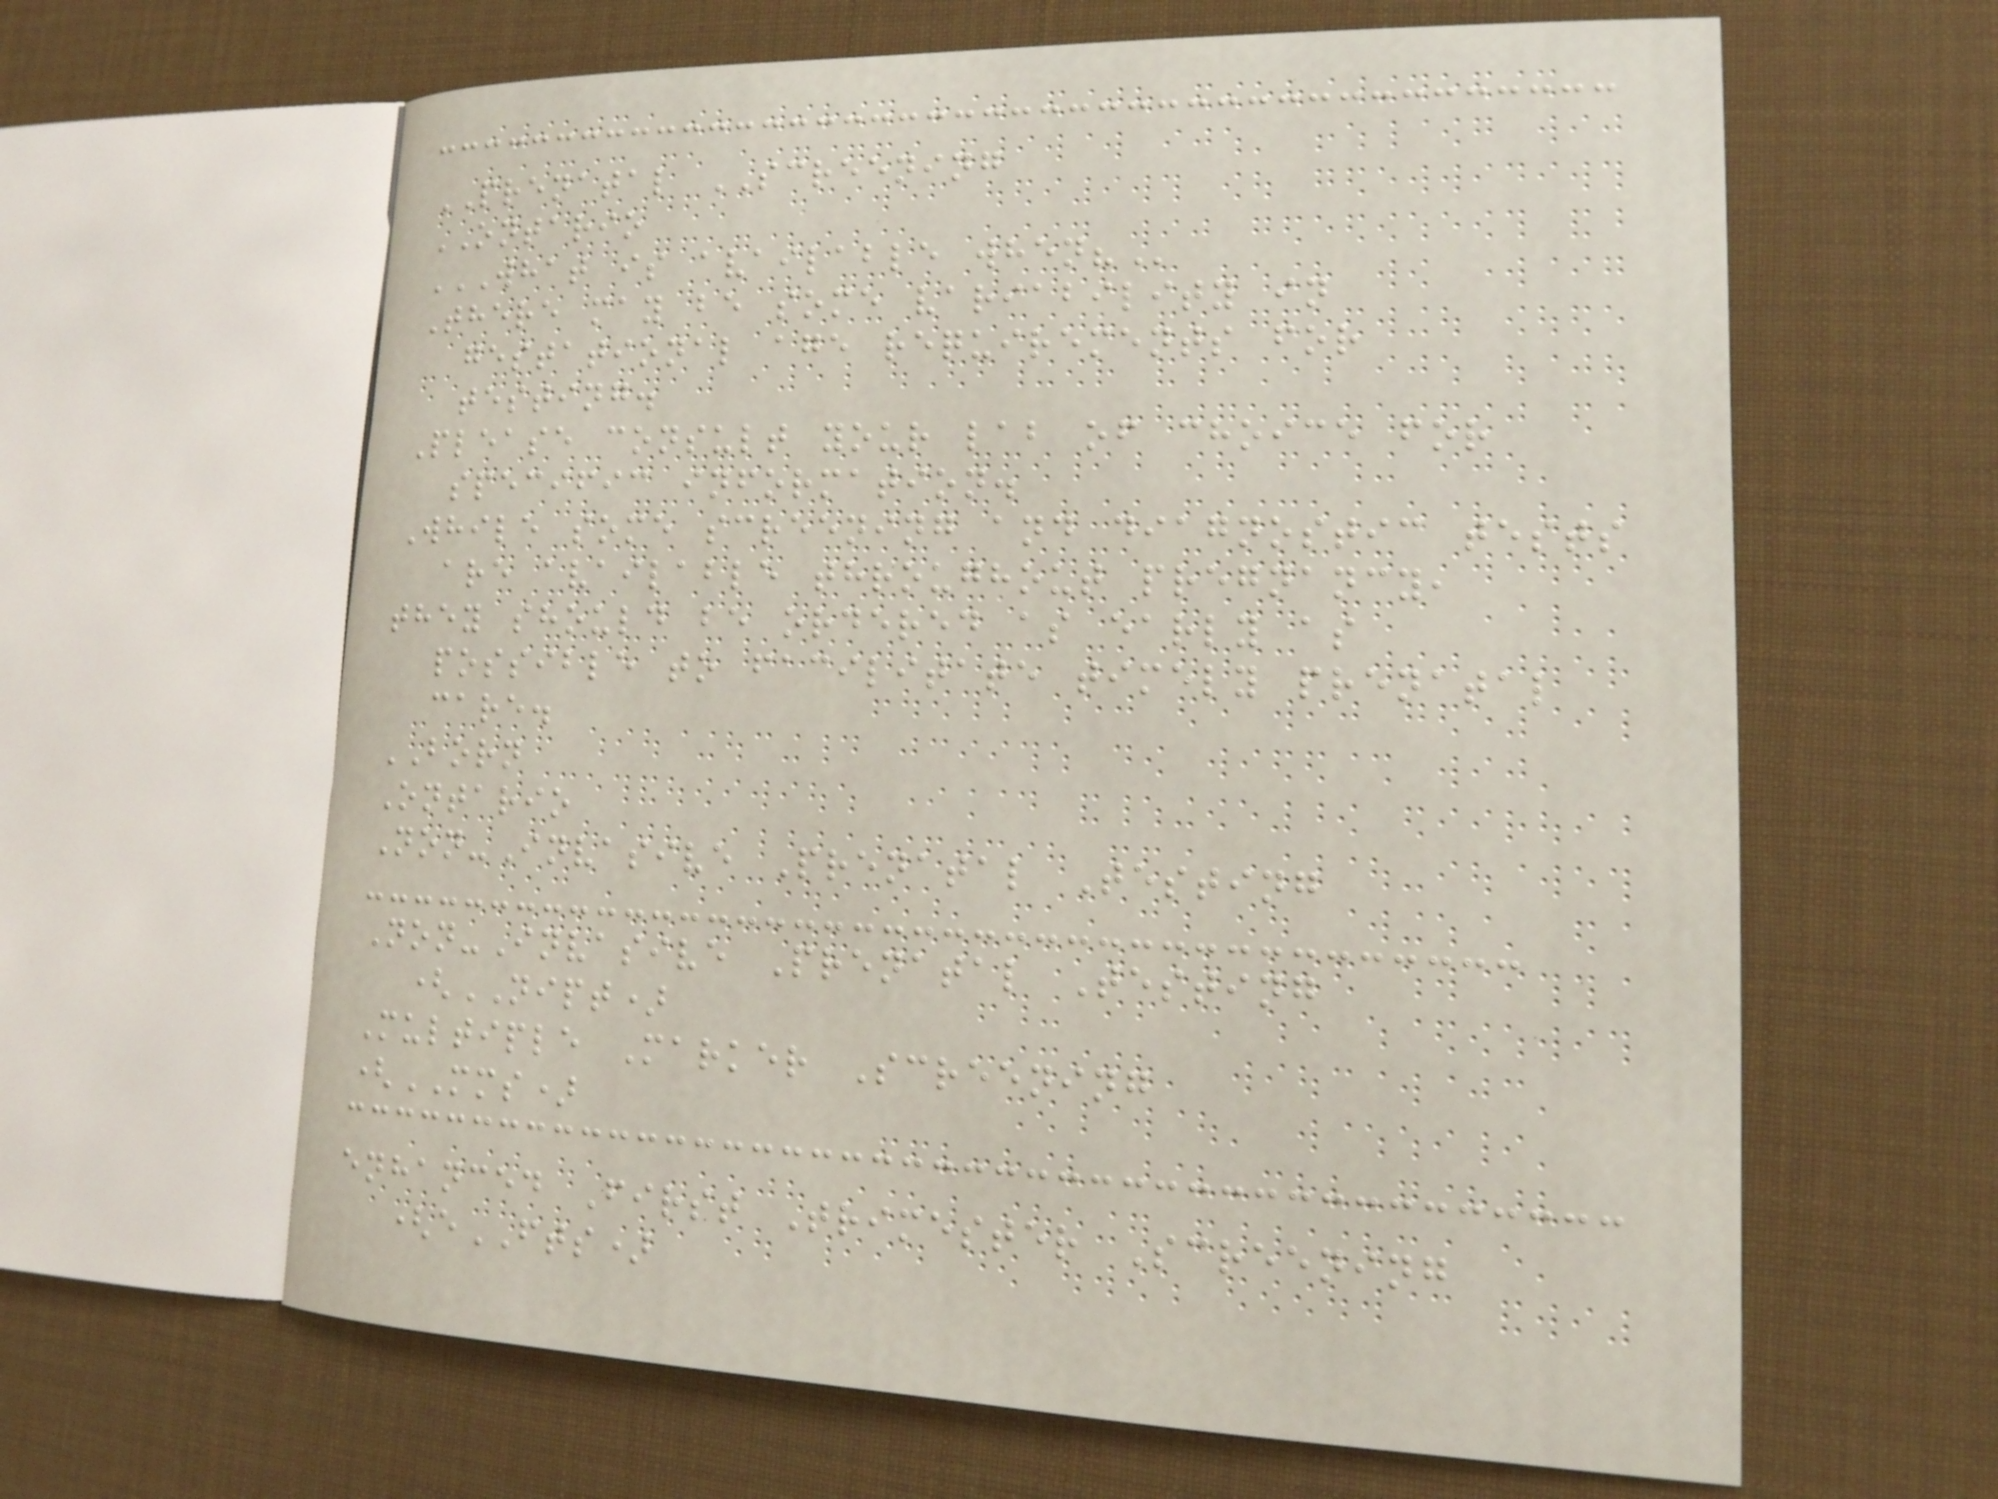PRENATAL SCREENING
ONTARIO
WHAT IS AVAILABLE WHEN?
There may be some variability in
gestational age requirements for
testing.
Please consult your lab of choice for
specific information.
While some screening and diagnostic tests
are available throughout pregnancy,
they should be ordered as early as
possible to facilitate timely prenatal
care.
BORN
Ontario
Non-Invasive Prenatal Testing
Non-Invasive Prenatal Testing
(NIPT)
Multiple Marker Screening
(MMS)
enhanced First Trimester Screening
(eFTS)
